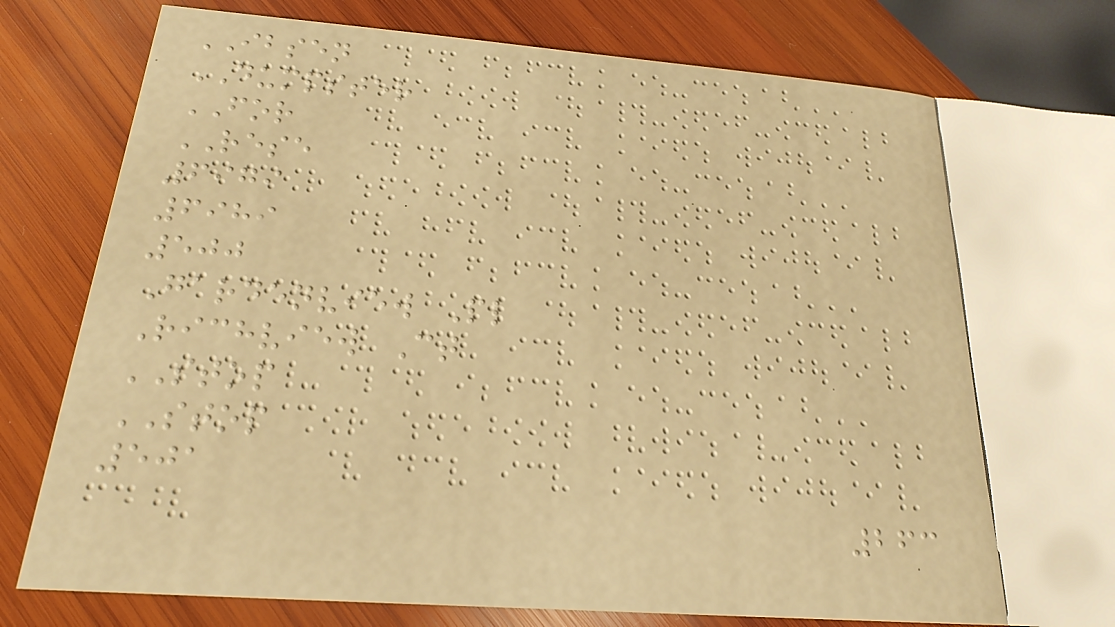IBSEN
DUMPSTER
FOR
RESE
6979
6989
500
Gardenview Pl
Richview Ct
STOP
STOP
501
263
